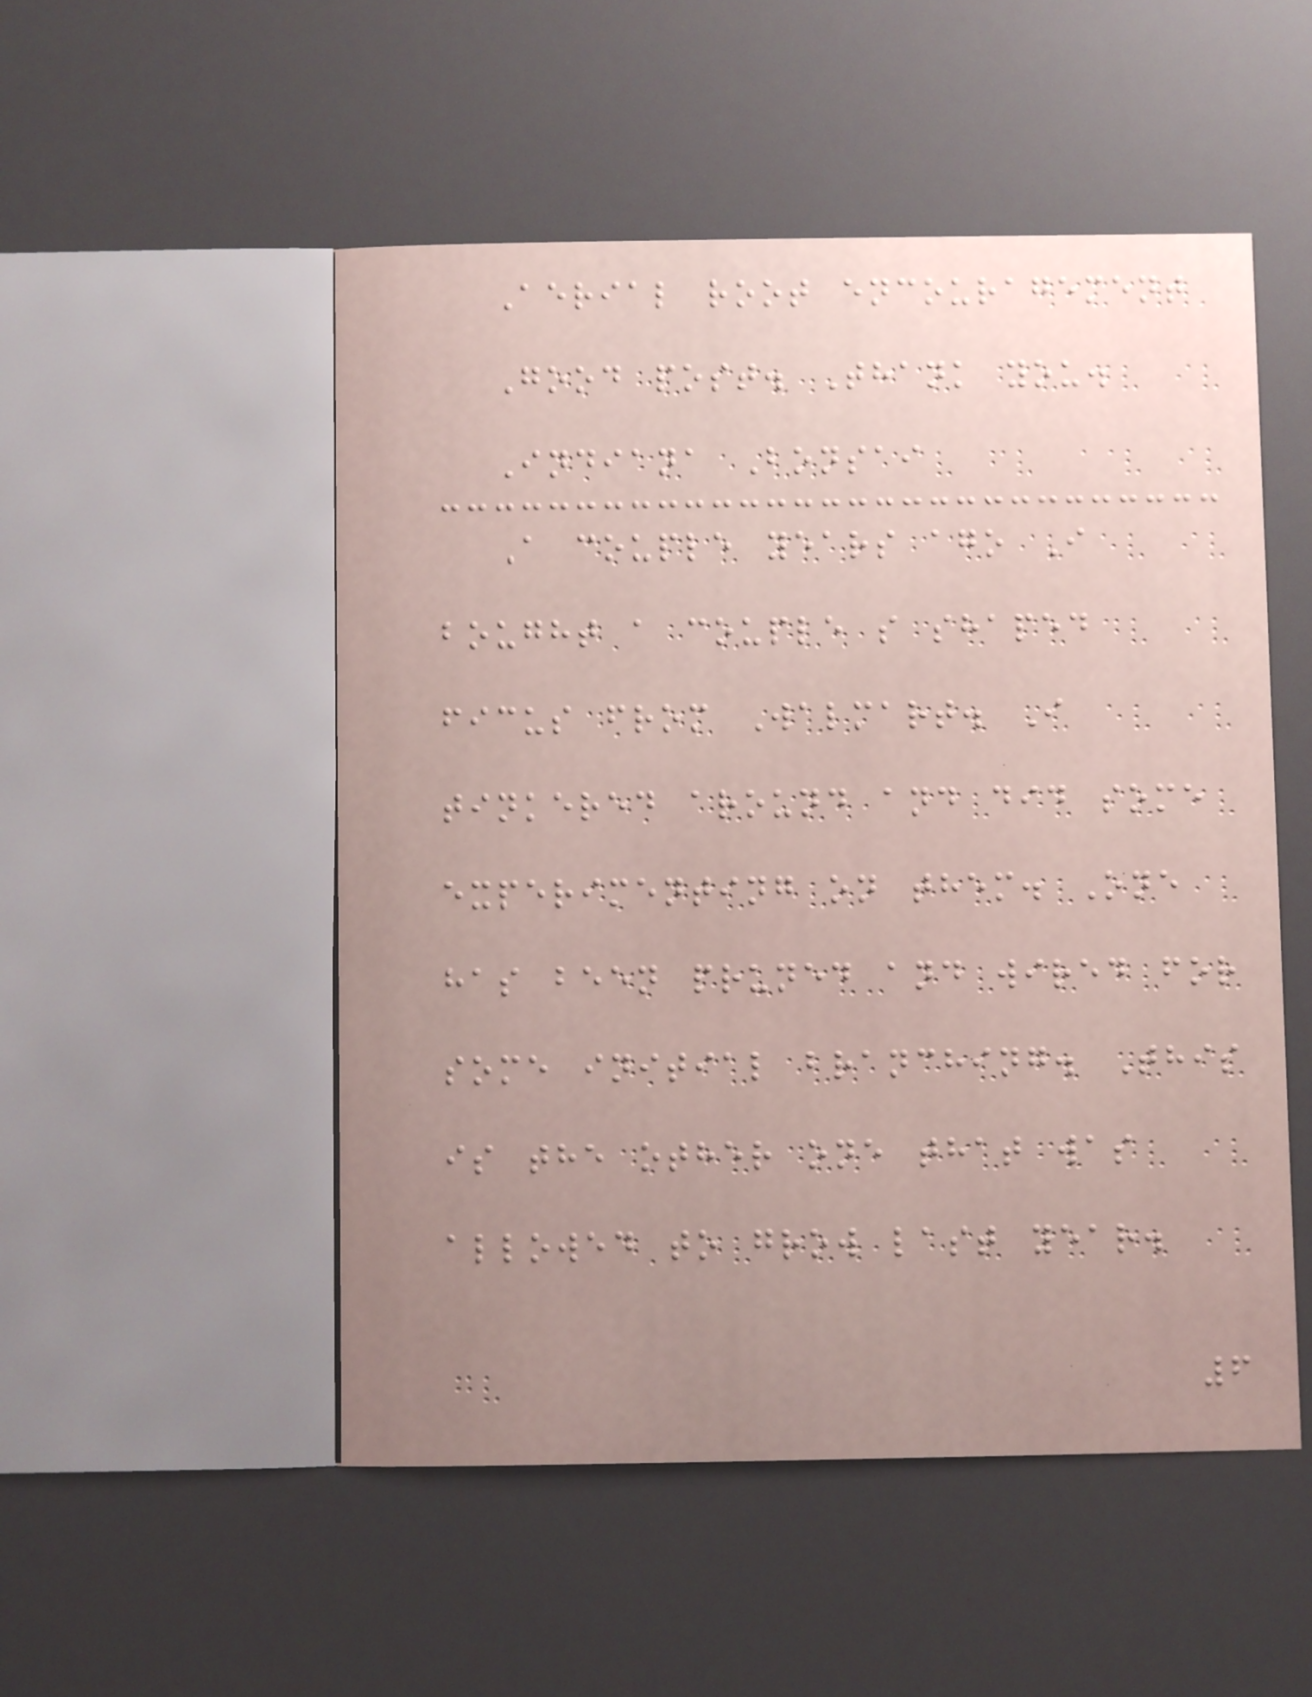Aerial root encouragement
Good post. Thank you.
Indiana Bonsai
A couple years ago I
bought a couple s shaped
ficus from Walmart. I
tinkered around and did some
experimenting on them. One
has been pruned and wired for
some initial branching. This
is the other one that was
allowed to grow last year.
6
